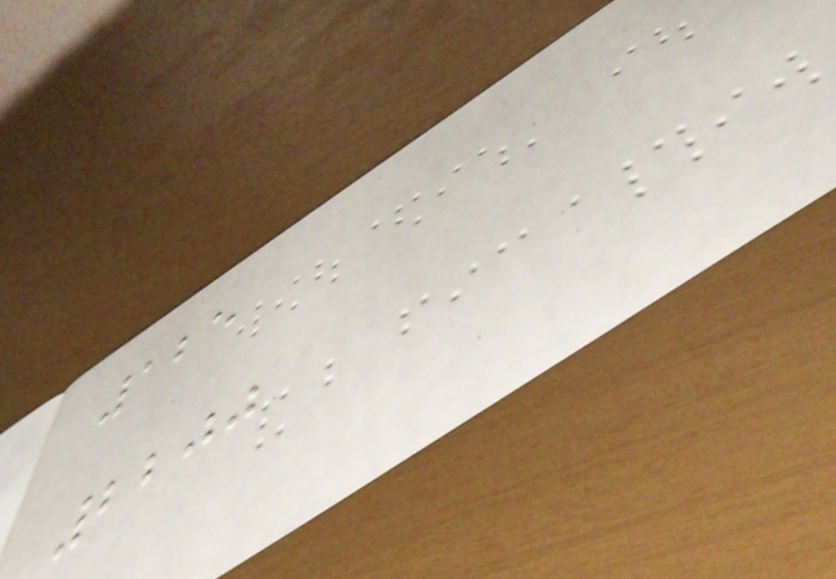125
2200
